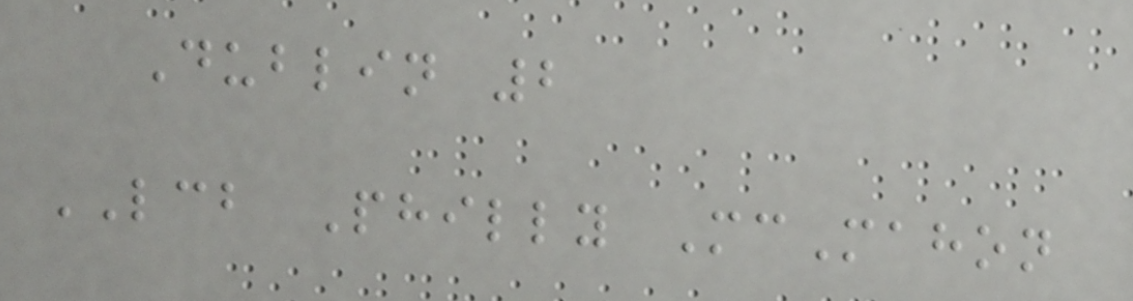Dublin 2
LCB Philly McMahon
